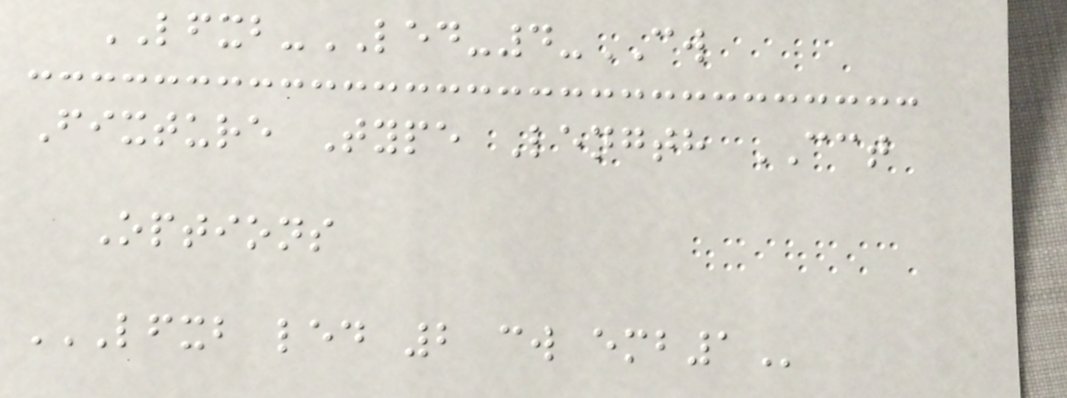LFXB-LED-4-CW
Fixture Type Length CCT
Options
LFXB LED 2 CW EMB1
